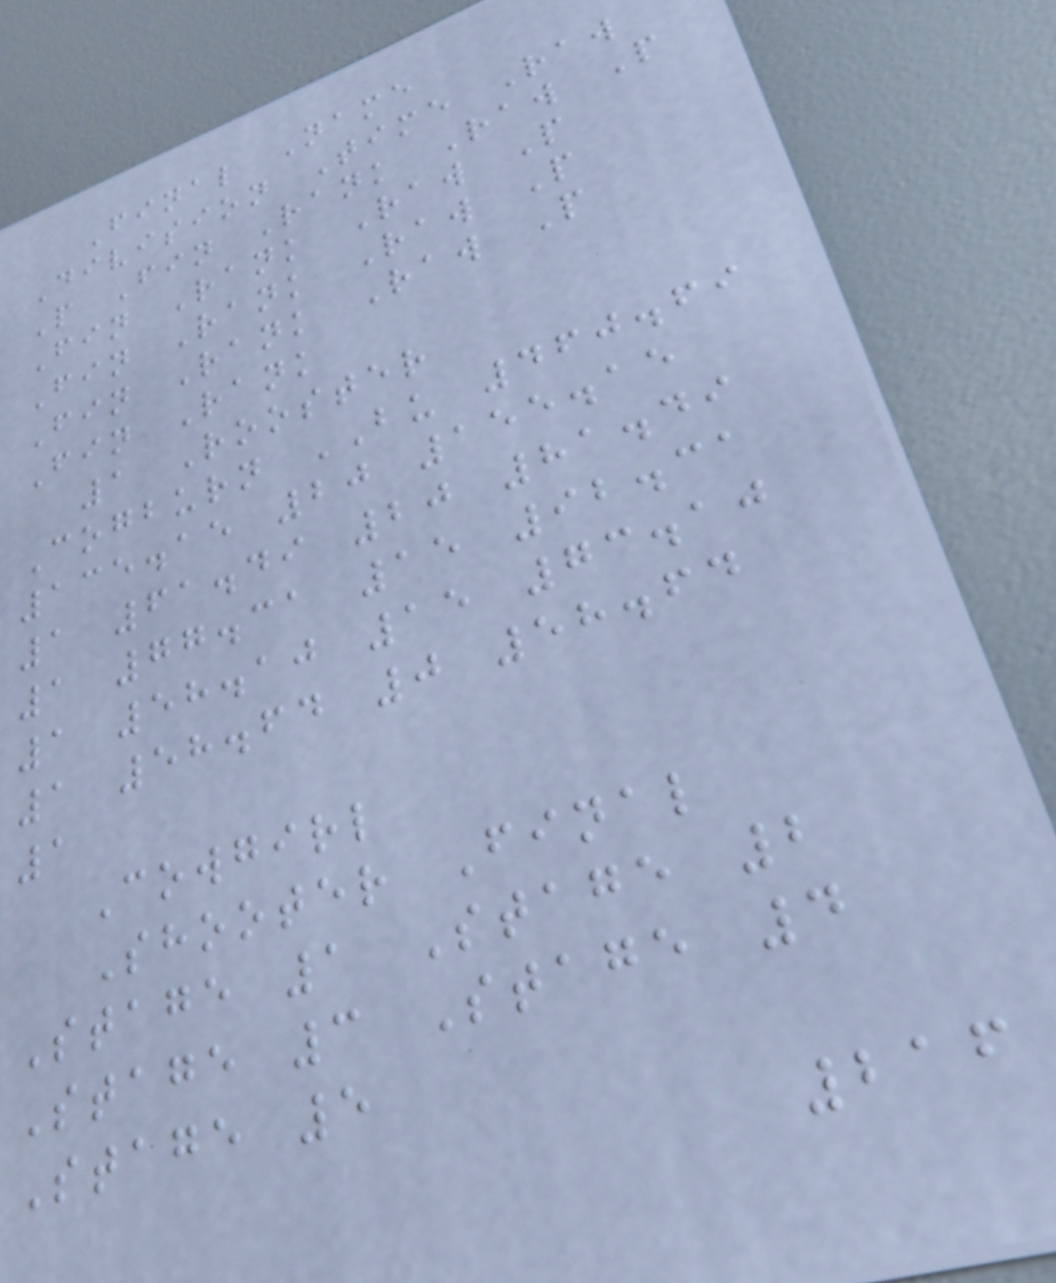Final Name
Division Time Raw
P Fin Rank Raw P
Fin Rank Raw P
Fin Rank Raw P
Fin Rank Raw P
Fin Rank
1 Rooster
Cogburn BU 460.69
135.15 20 155.15
1 61.49 20 81.49
1 77.31 15 92.31
1 58.10 15 73.10
1 58.64 0 58.64
1
Cowgirl
Shooter Final
Stage 1 Stage 2
Stage 3 Stage 4
Stage 5
216
